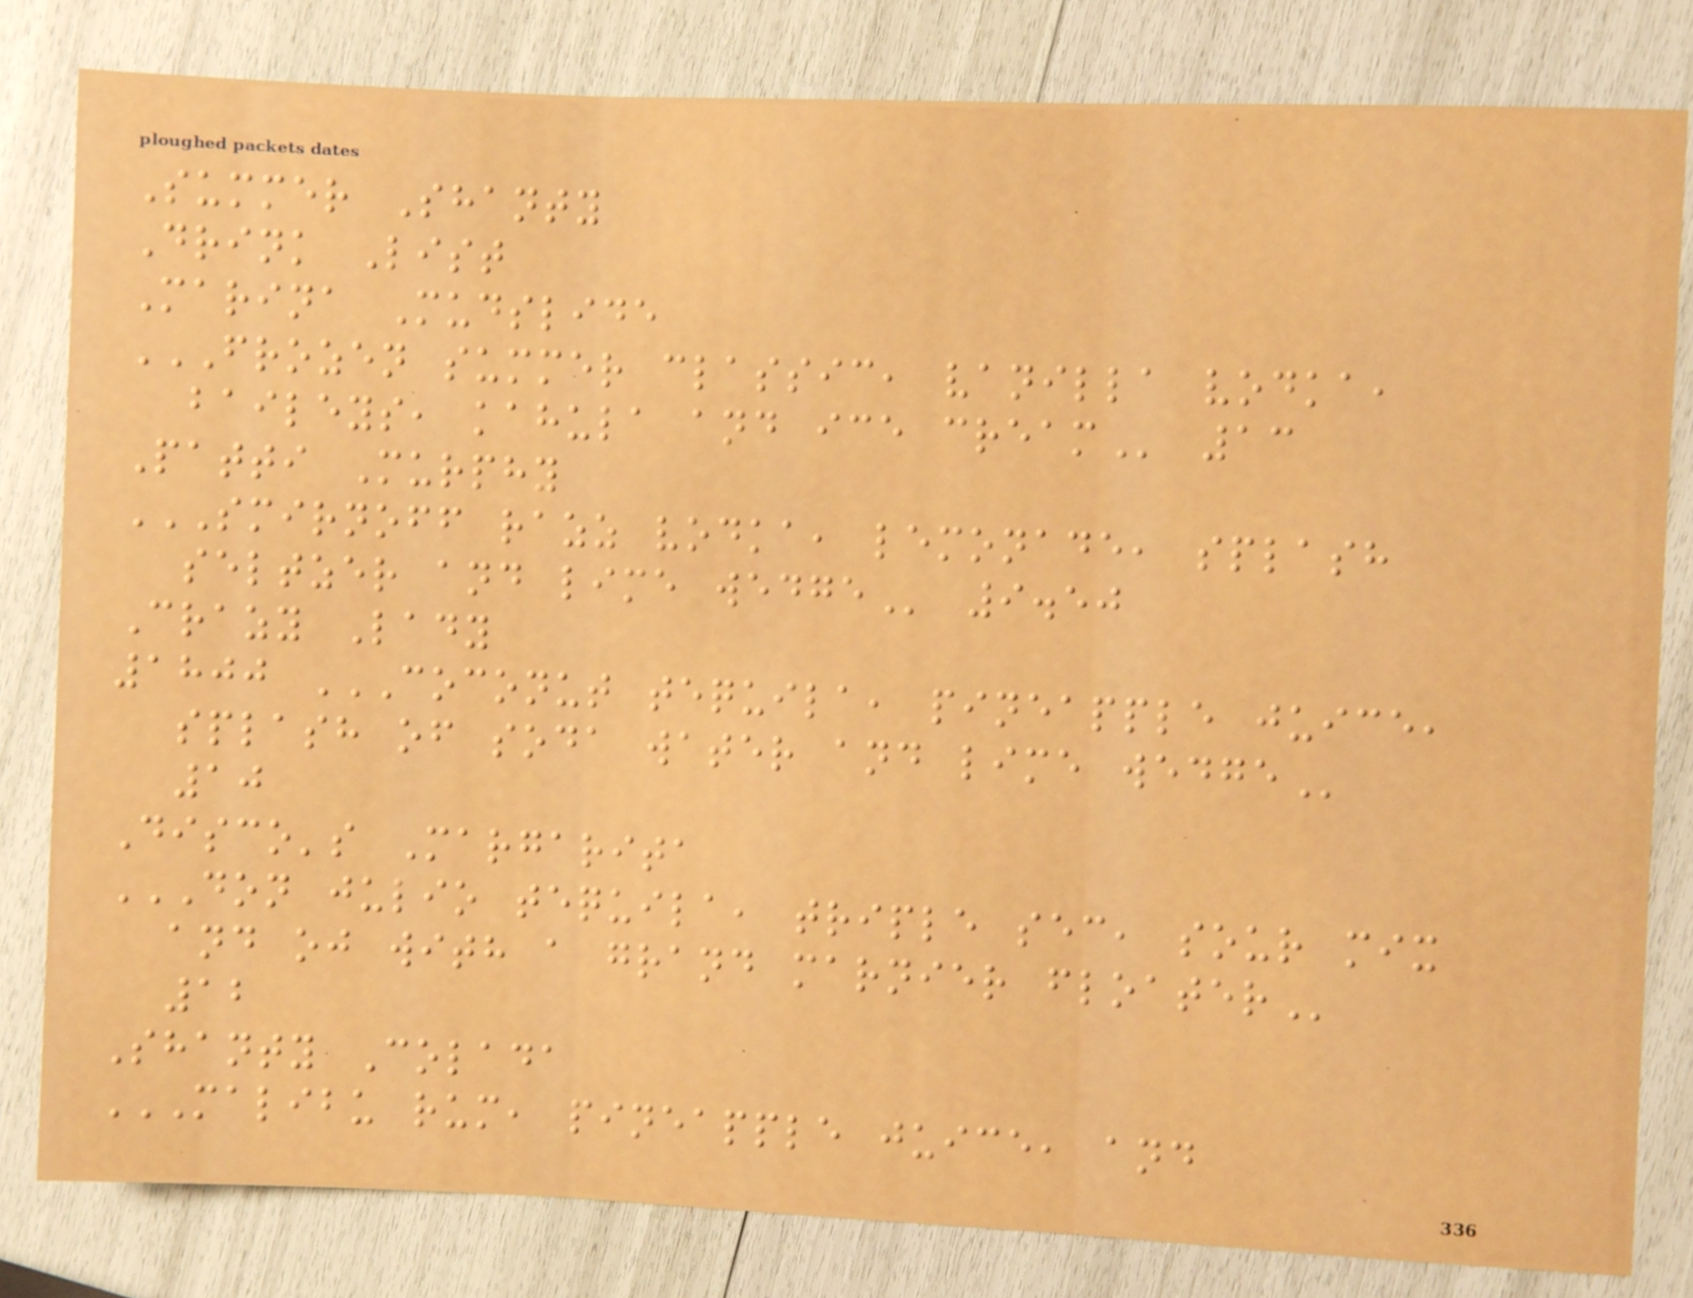Summer Shanty
Drink List
Marina Mudslide
FROZEN SUMMER CLASSIC, VANILLA VODKA,
BAILEYS, KAHULA AND ICE CREAM 13
Patti Murphy
SMIRNOFF RAZZ VODKA, LEMONADE, SPLASH
SELTZER AND LIME WEDGE 9.50
Crazy Lady
1800 COCONUT TEQUILA, PINEAPPLE JUICE,
SPLASH OF SODA WATER AND LIME WEDGE
10
Disco's Margarita
DON JULIO TEQUILA, TRIPLE SEC, SOUR MIX
AND OJ WITH A GRAND MARNIER FLOATER
12
Shanty Colada
MALIBU RUM, PINEAPPLE JUICE, AND
